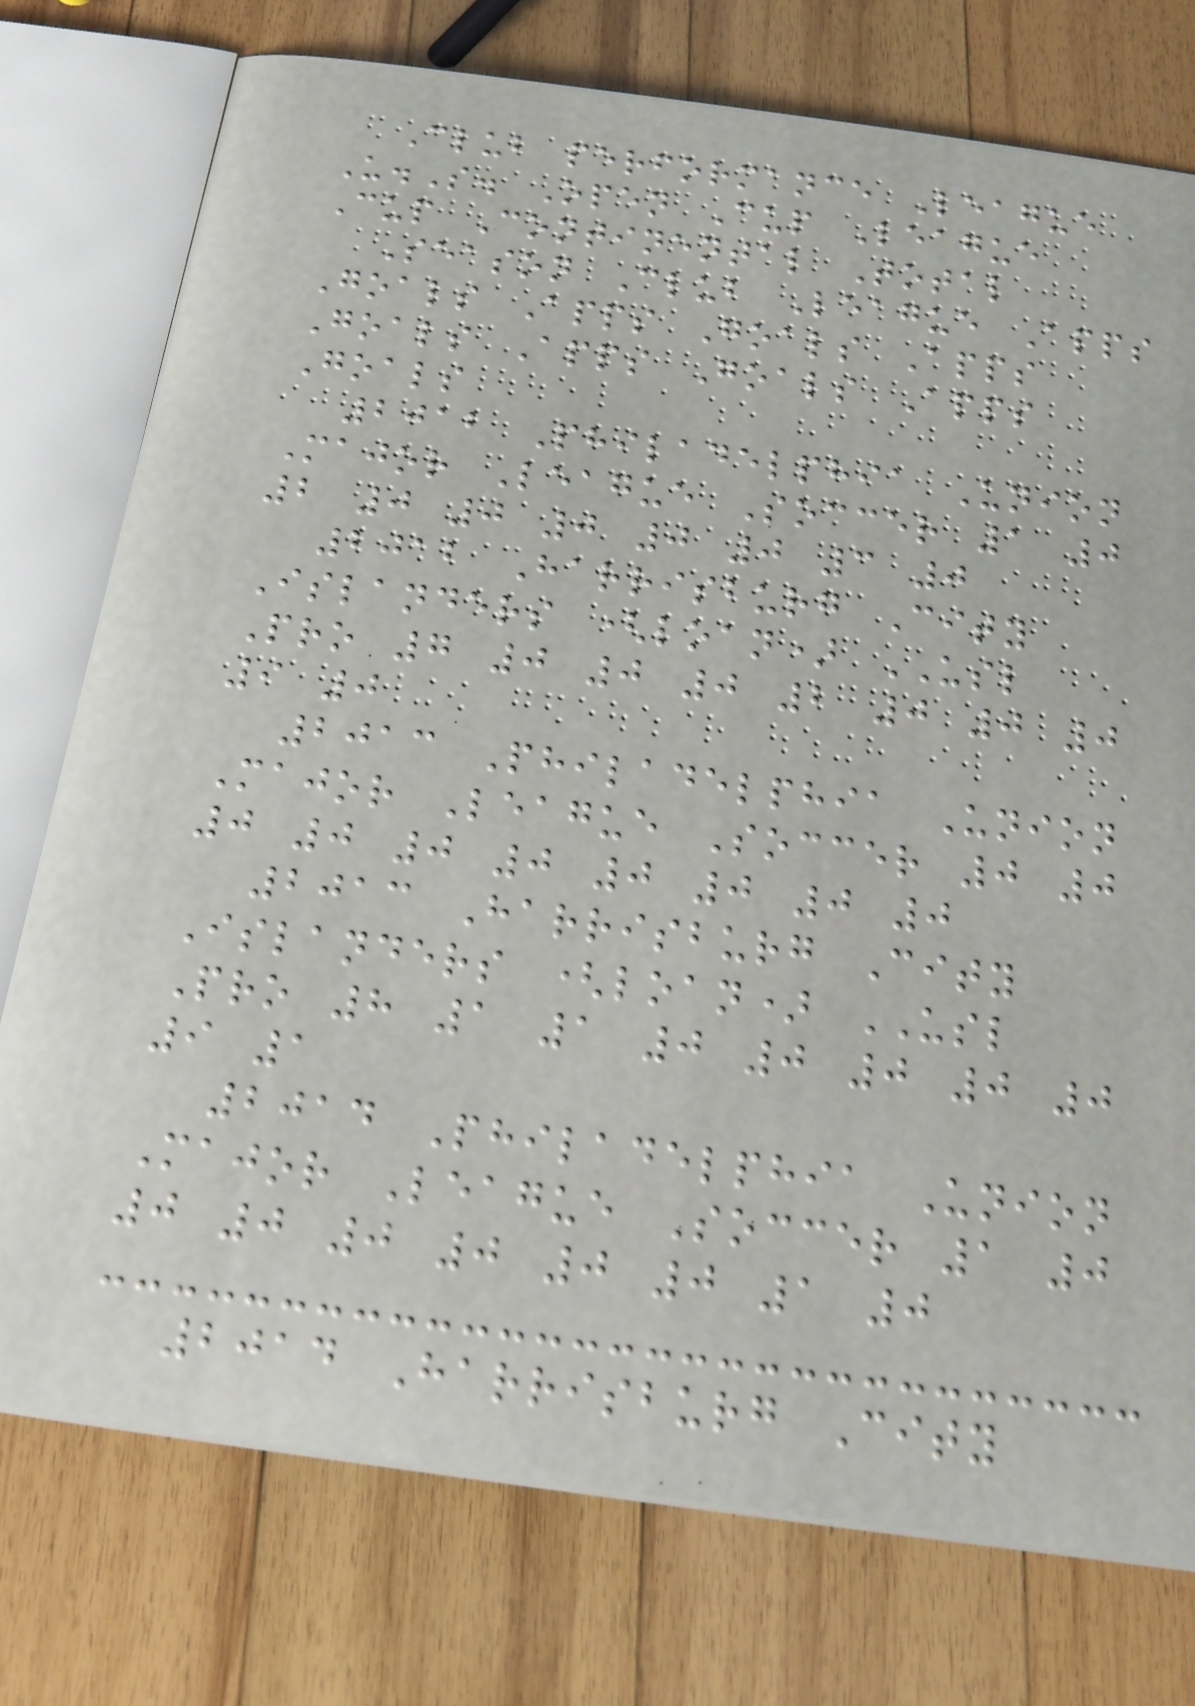Club performance League
U.S. Open Cup League
Cup Continental Total
Season Club League Apps
Goals Apps Goals Apps
Goals Apps Goals Apps
Goals
2012 Philadelphia Union
Major League Soccer 1 0
2 0 0 0 0 0 3 0
2012 Harrisburg City
Islanders (loan) USL
Pro 7 0 0 0 2 0 0 0
9 0
2013 Philadelphia Union
Major League Soccer 0 0
0 0 0 0 0 0 0 0
2013 Harrisburg City
Islanders (loan) USL
Pro 8 1 1 0 0 0 0 0
9 1
2014 Philadelphia Union
Major League Soccer 1 0
0 0 0 0 0 0 1 0
2014 Harrisburg City
